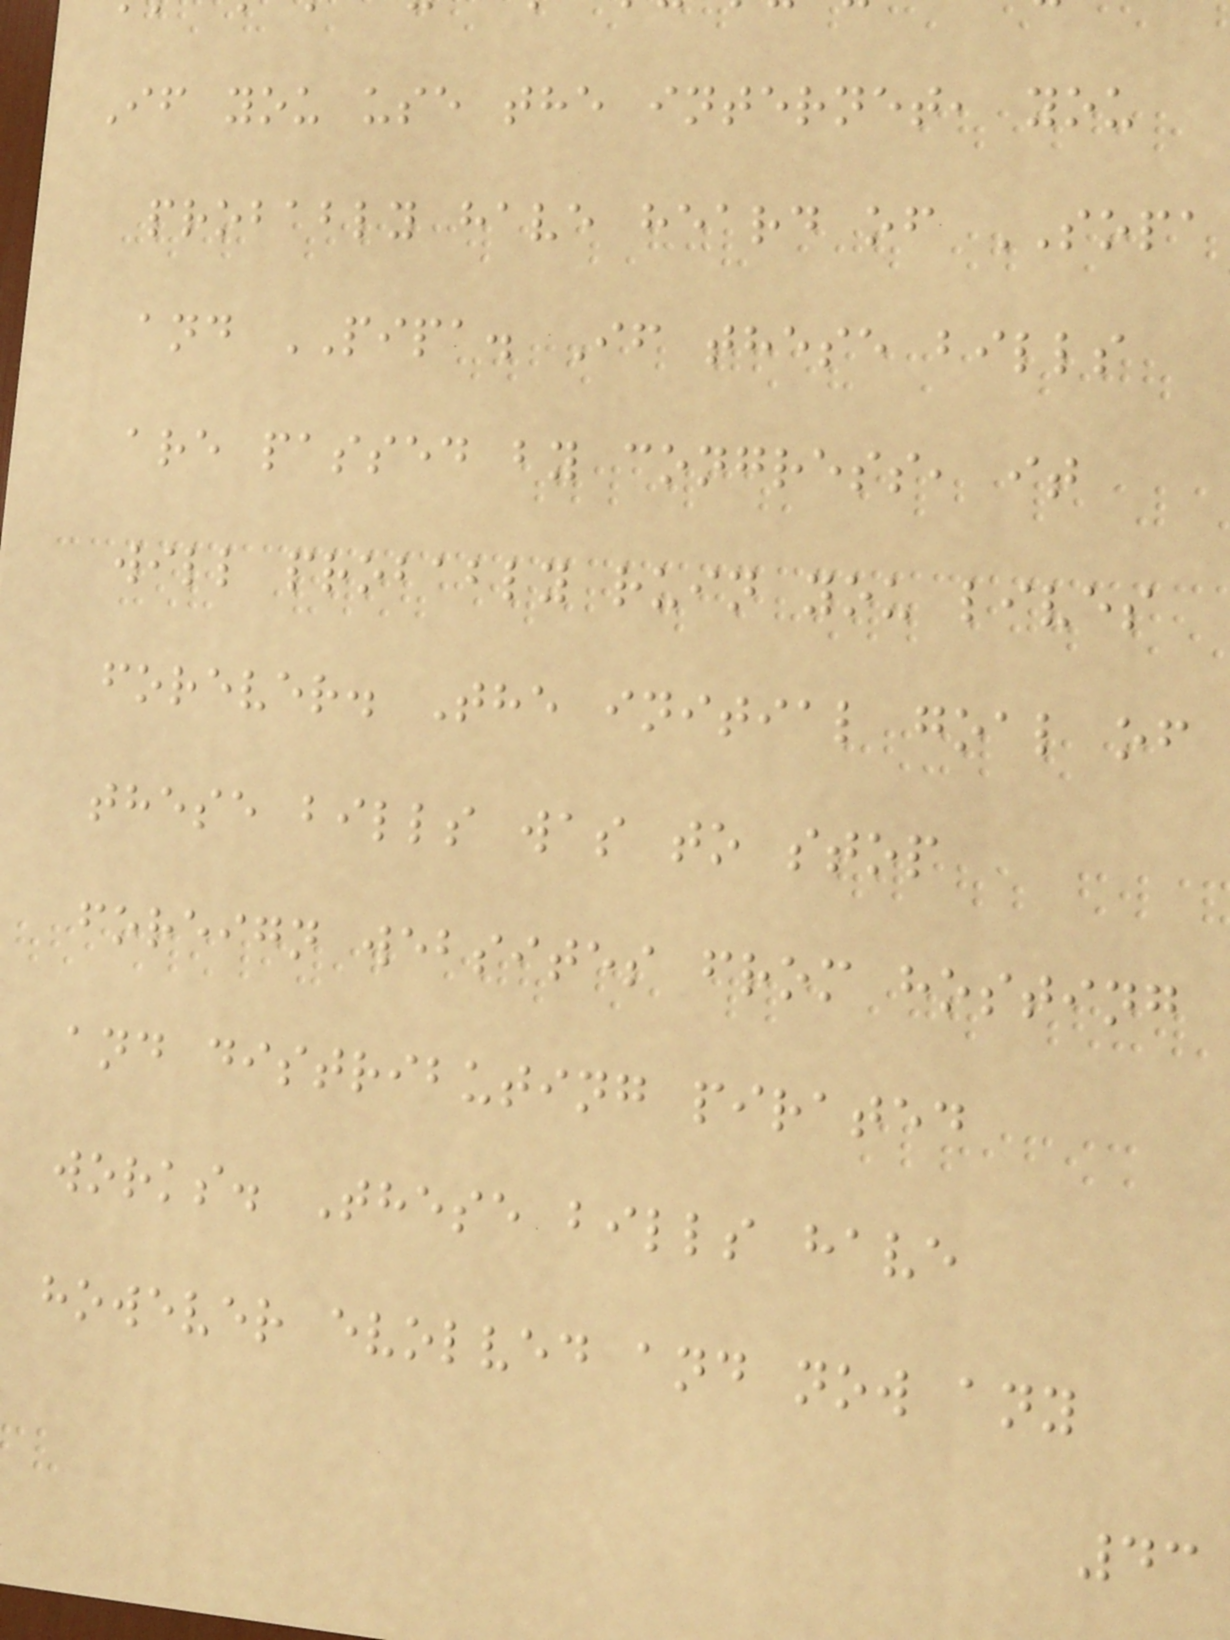If you use the internet, you
probably have heard of SOPA
and PIPA. If these bills
are passed by congress, it
will probably ruin you lives
forever. The initial goal of
these bills was to stop
foreign websites from hosting
and distributing pirated
works. These bills have
however evolved and now any
43
